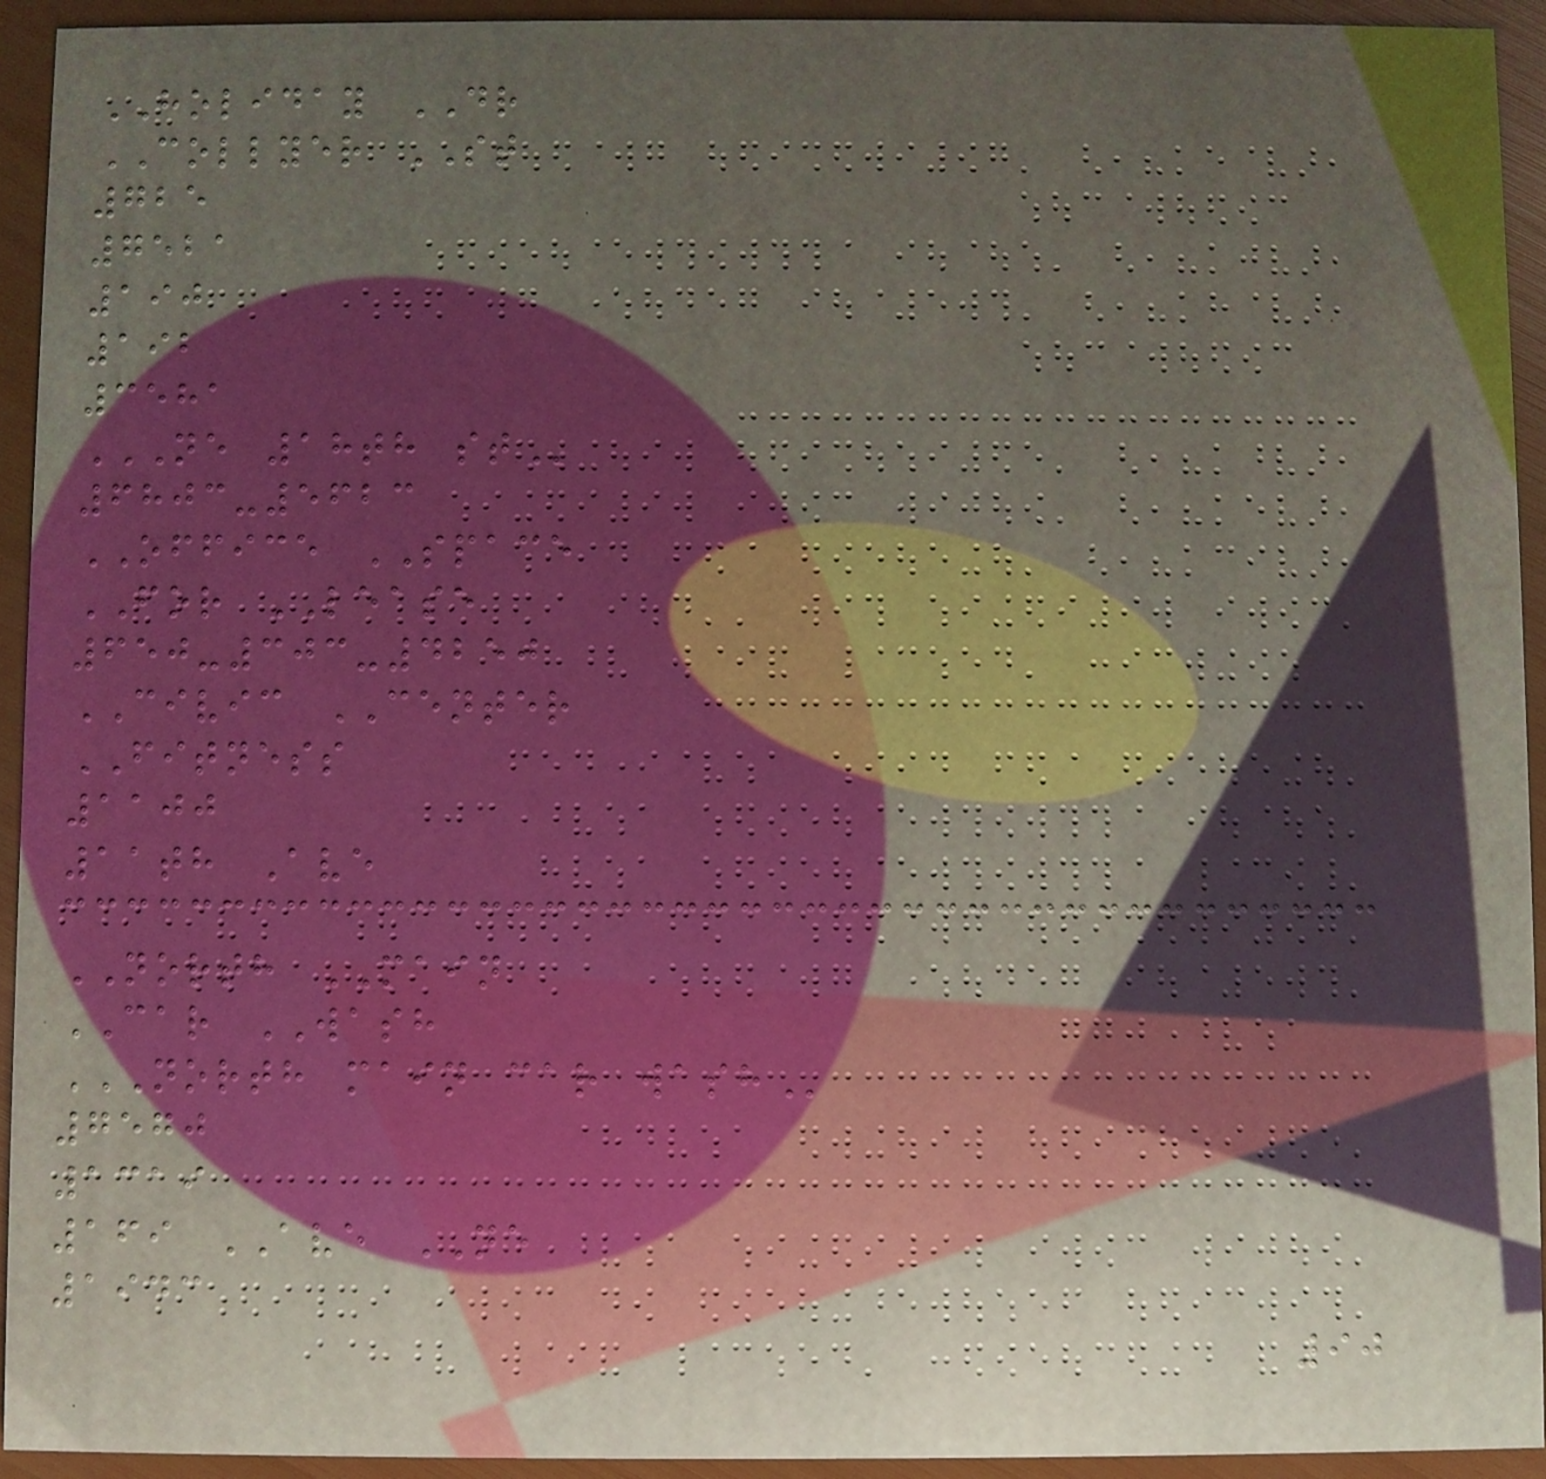HOLIDAY DR
COLLYER ST
725
7521
190
192
3581
NE 18TH ST
6803-5623
OFFICE SPACE
FOR LEASE
650-303-4250
CIVIC CENTER
FITNESS
1100
11th Ave
NORTH MAIN
CAR WASH
NORTH MAIN CAR WASH
7570
1319
169 AVE NE
1943
90
